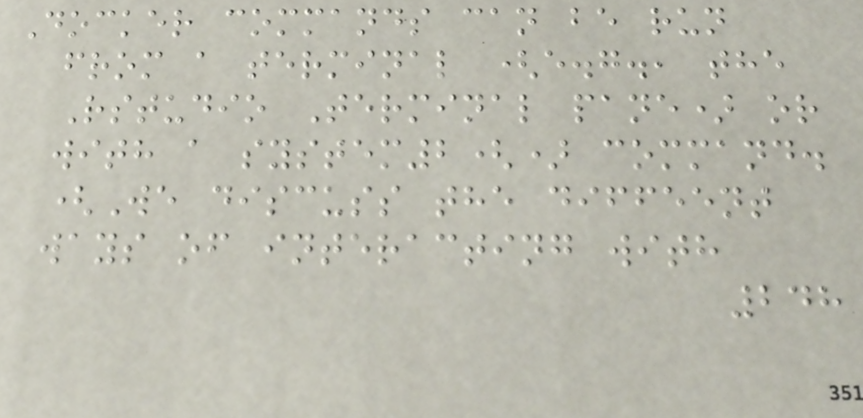Docker commands can be run
from a terminal (e.g., the
Rstudio Terminal pane) or
with a system2() command.
(We discuss the diffeent
ways of interacting with
248
